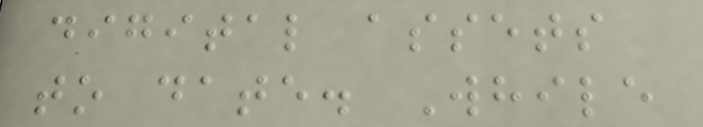digital assets
to date. While
